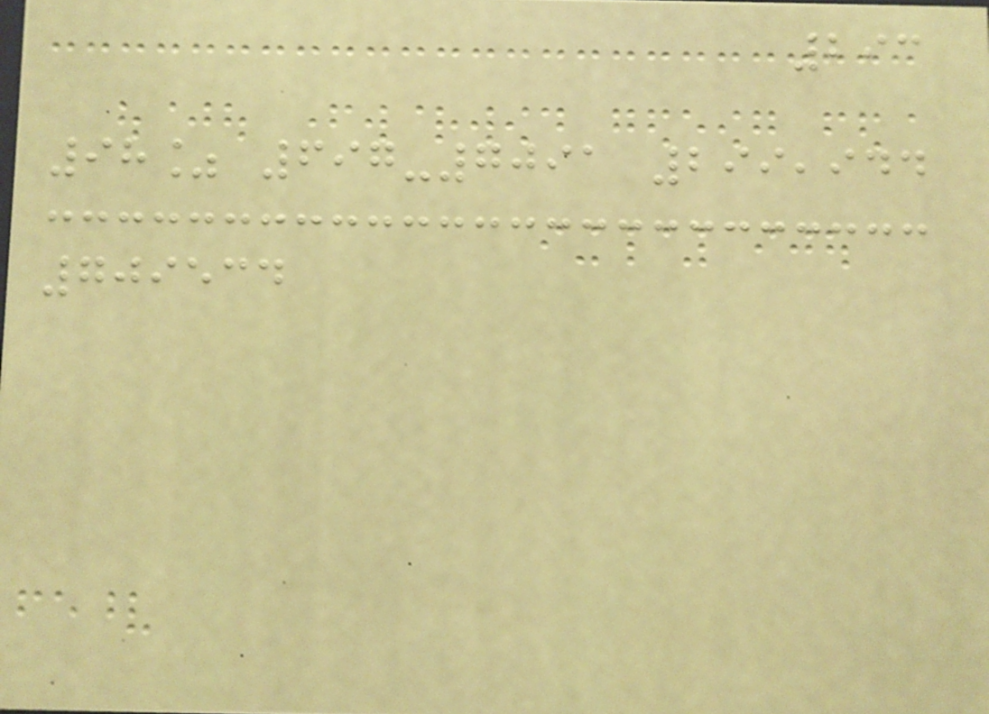293
98% 697-7091 299,944
709534
